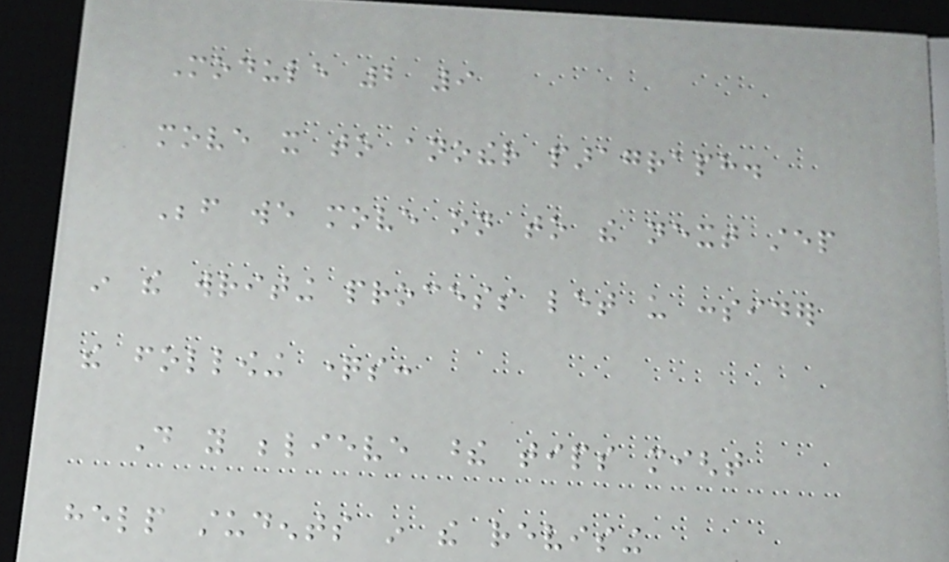Module 2 9
move it to another paragraph.
Before we move on to the next step
in the writing process let us consider
the following questions:
Do you believe these tips might
help students in the revising
